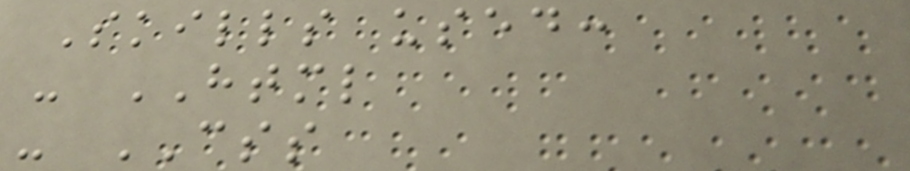Skills used:
- HTML
- CSS
